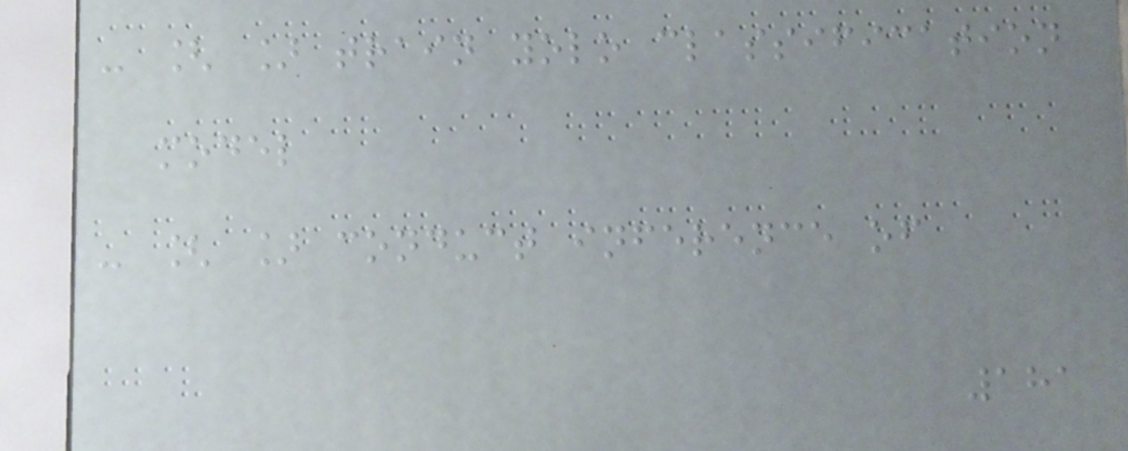- [ ] train yolo classification
model
- [ ] conduct inference of
181
